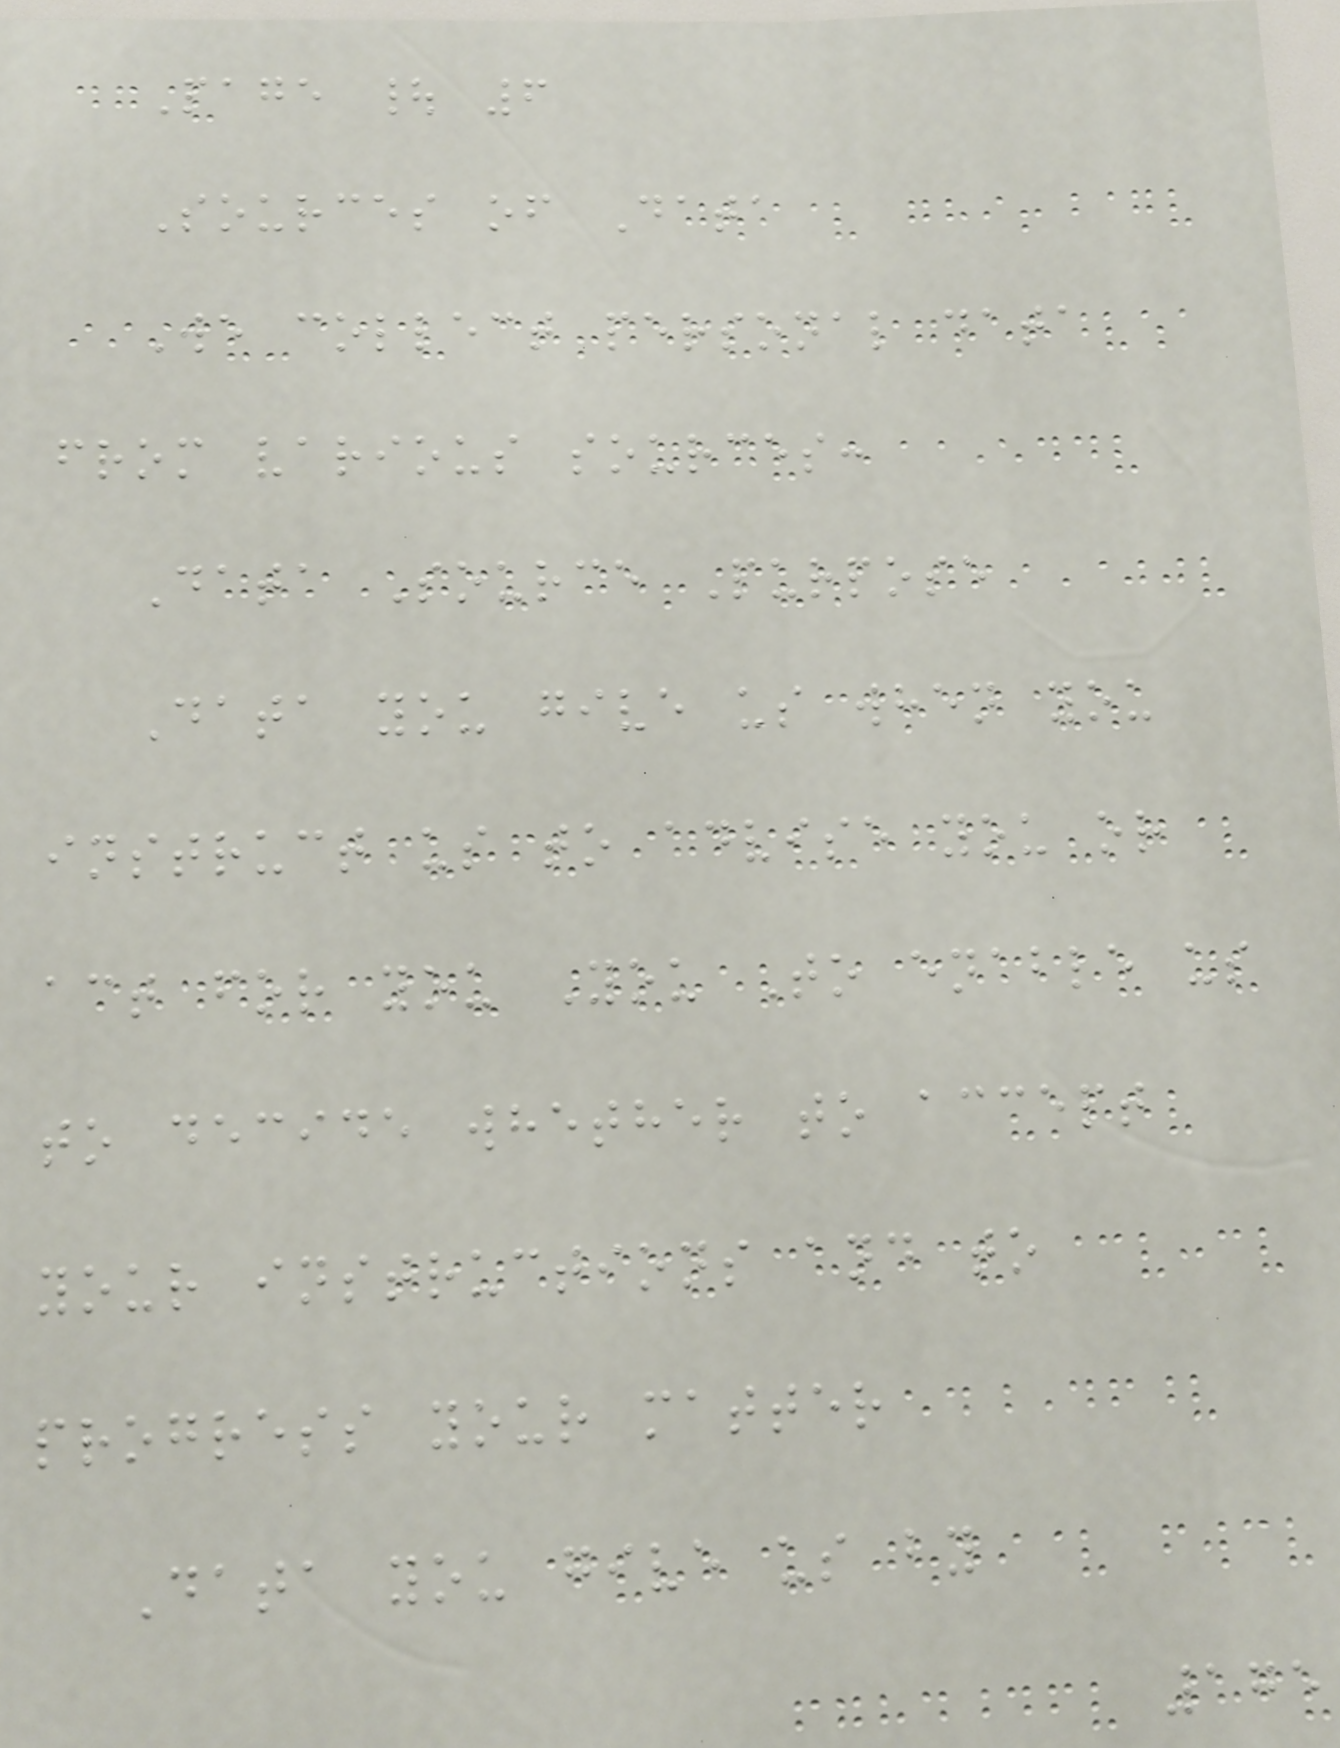Page | 6
Sources of Data
We collect personal data
from various sources:
Data Source Purpose
Data you give us when you
instruct us to advise you or
act for you You To enable us
to decide whether to accept
your instructions and to
progress your matter
Data you give us by
175
